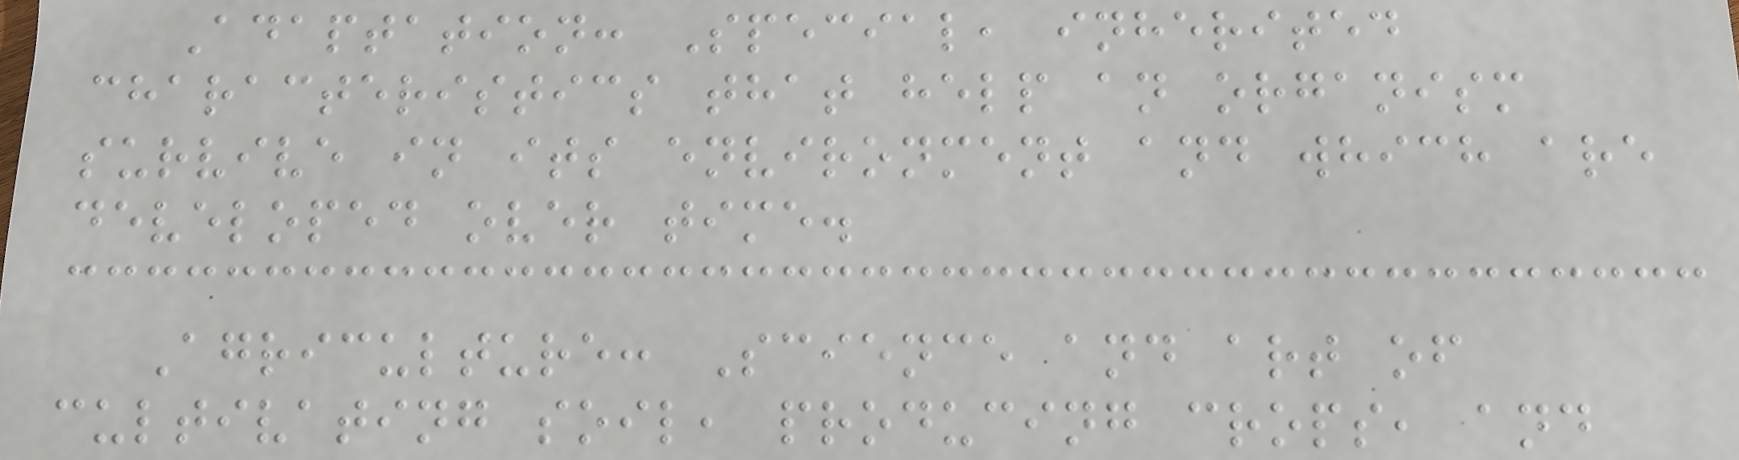Adaptation: Special, inherited
characteristics that help an organism
survive in its environment and which are
developed over time.
Agriculture: Science and art of
cultivating soil, producing crops, and
